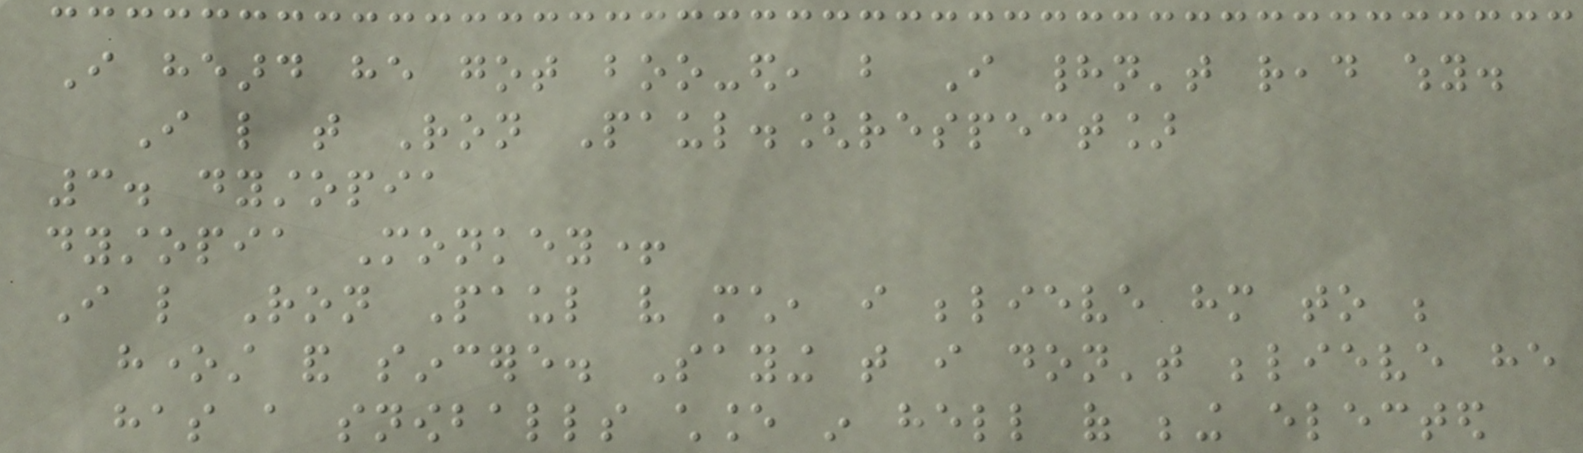I heard he got boo-ed, but I hadn't read why.
I like that Ron Paul.[respect]
3. dystopia
dystopia Monkey+
I like Ron Paul very much, i believe him to be
honest and sincere. Saying that i don't believe he
has a snowballs chance in hell of being elected
